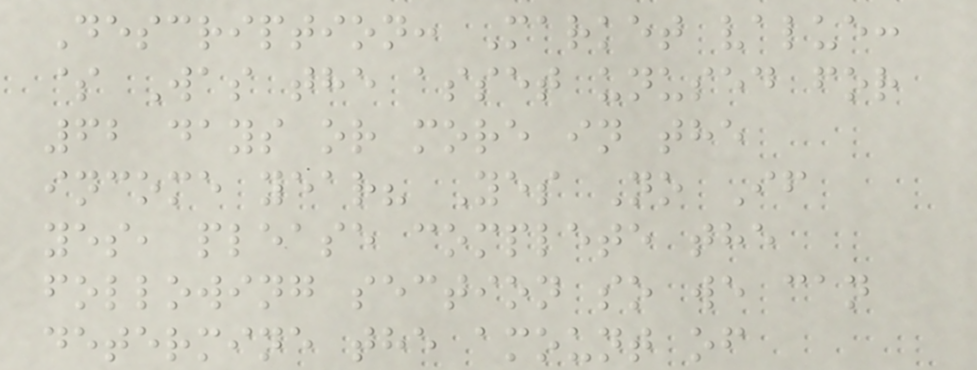Description: Market value:
$ Was the asset unused for
62 days or more in the
income year? Yes No If
yes, please complete the
following section so we can
determine the amount of
